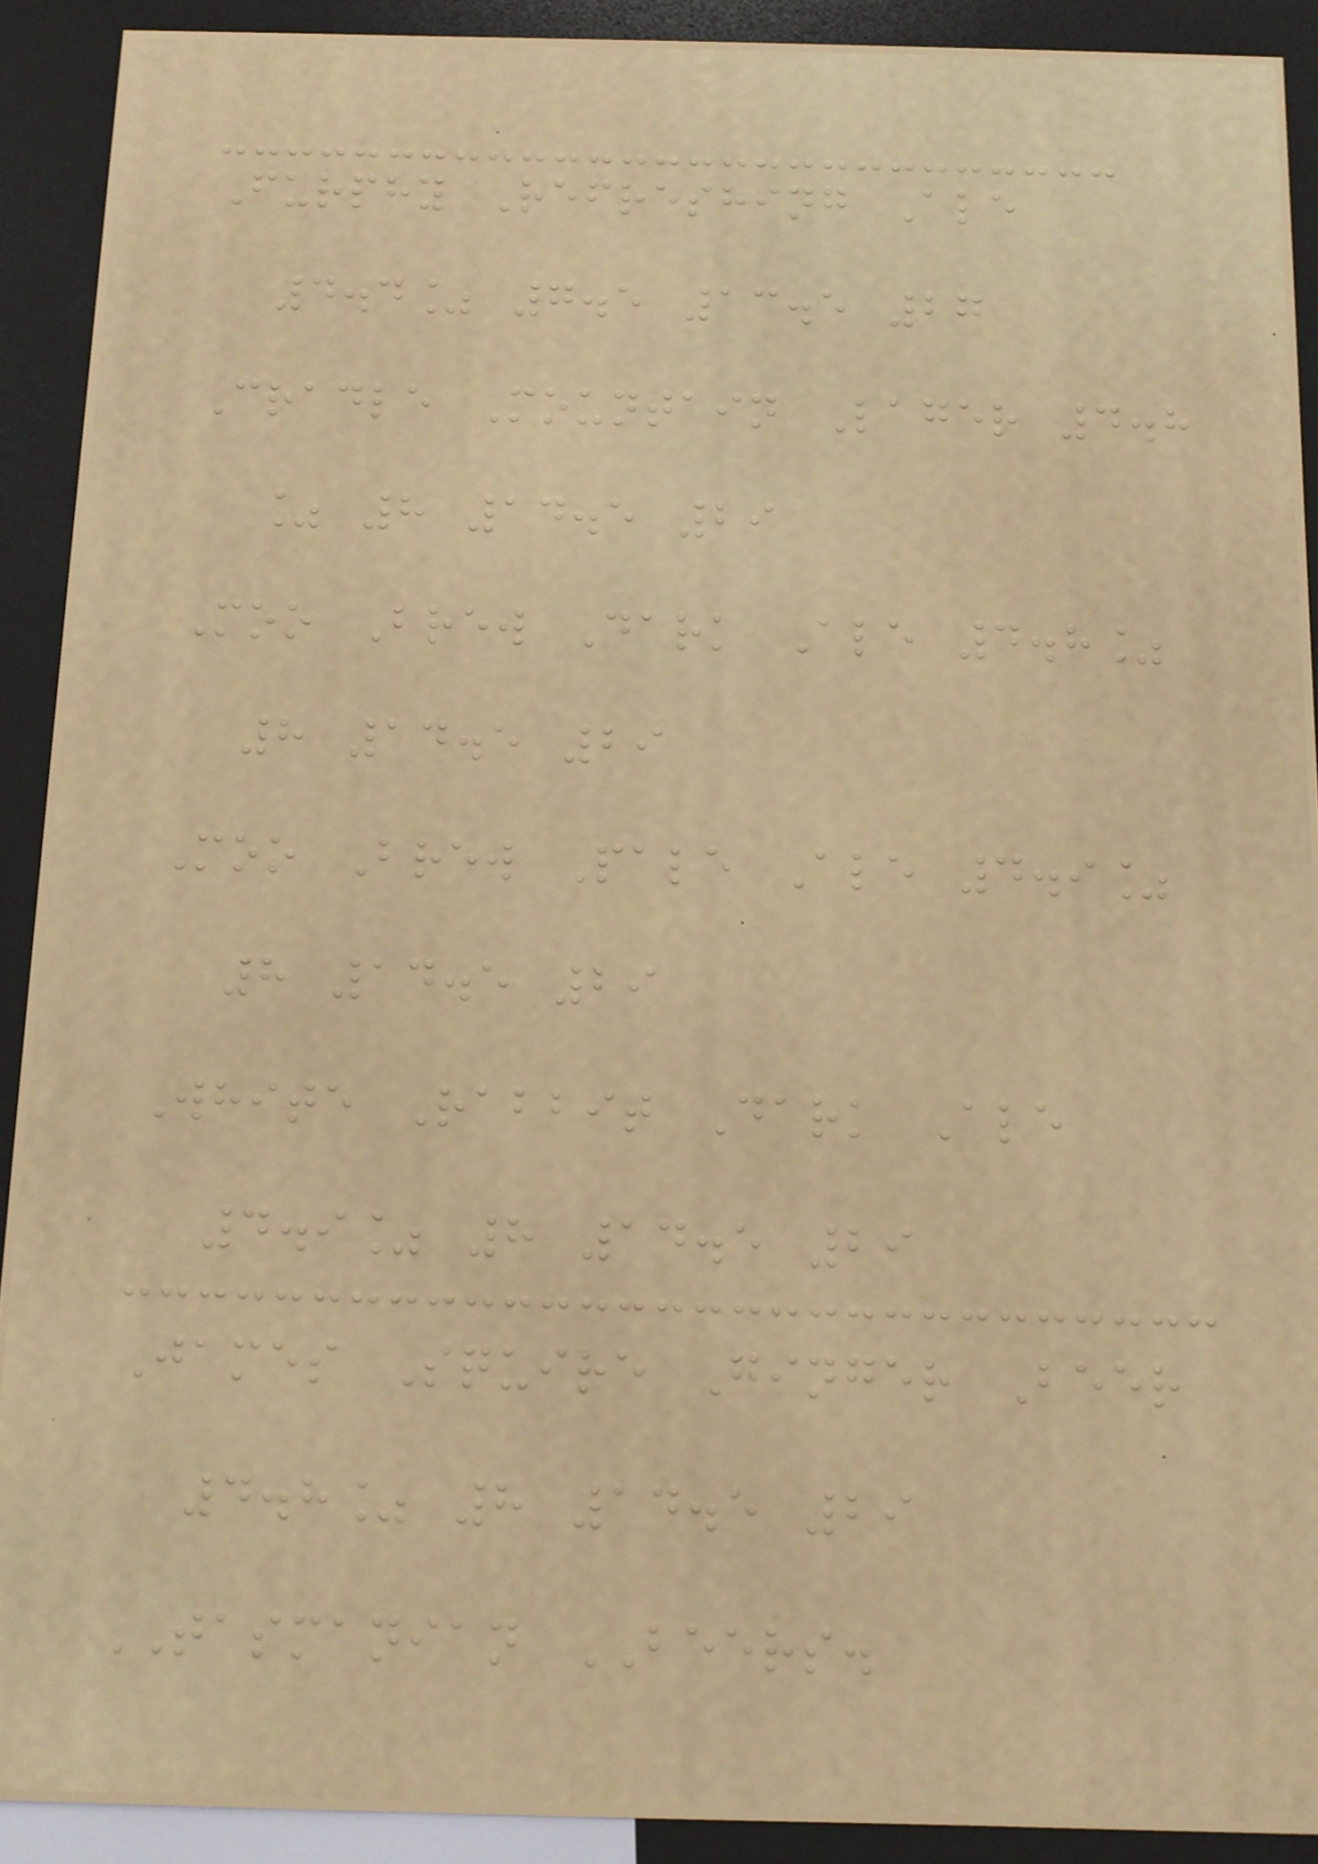Furphy Refreshing Ale
4.4% 7.5 13.5 27
Cradle Mountain Lager 4.8
% 8 14.5 29
Moo Brew Dark Ale 4.8%
8 14.5 29
Moo Brew Pale Ale 4.9%
8 14.5 29
White Rabbit Dark Ale
4.9% 8 14.5 29
James Squire Ginger Beer
4.8% 8 14.5 29
TASMANIAN BEERS.
